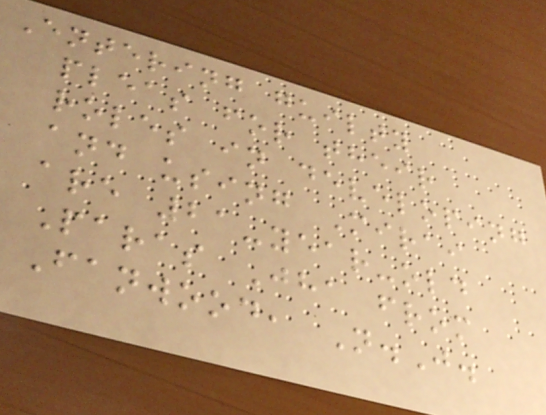Entering guilty
pleas for their
roles in developing
and using Mirai
are 21-year-old
Paras Jha from
Fanwood, N.J.
